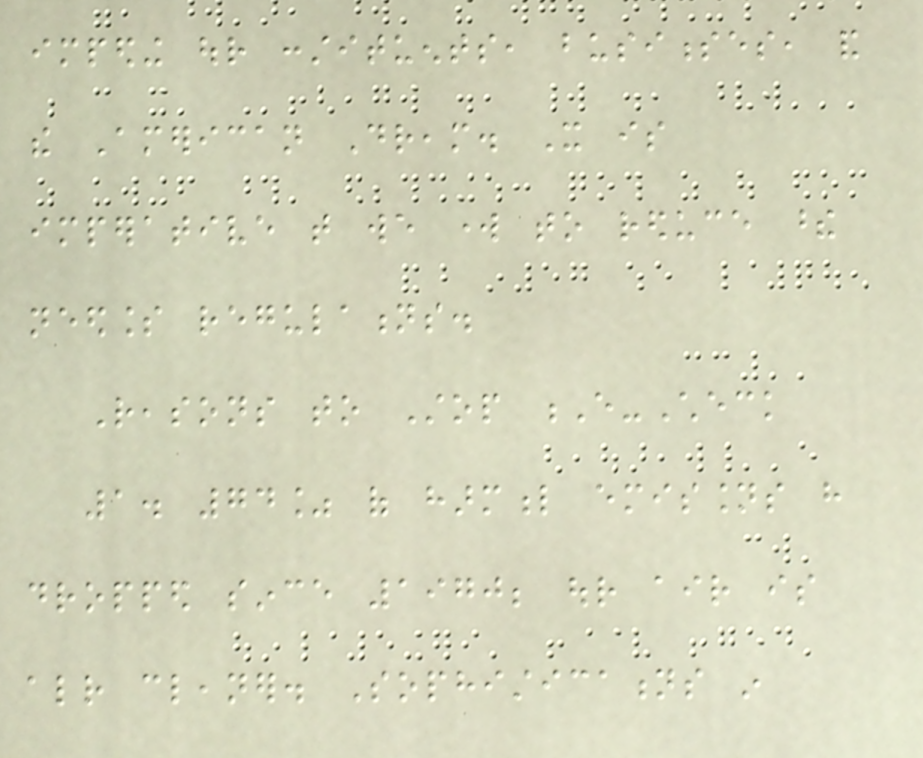impeding our constituents, businesses, and
the American Dream. It is
imperative that we work to reduce these
needless regulations.
Reasons to Stop E-Check
1. 74% of harmful emissions have
dropped since 1970; our air is
already cleaner. Sophistications in
